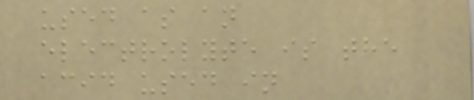used as an
electrolyte is the
acid used in
